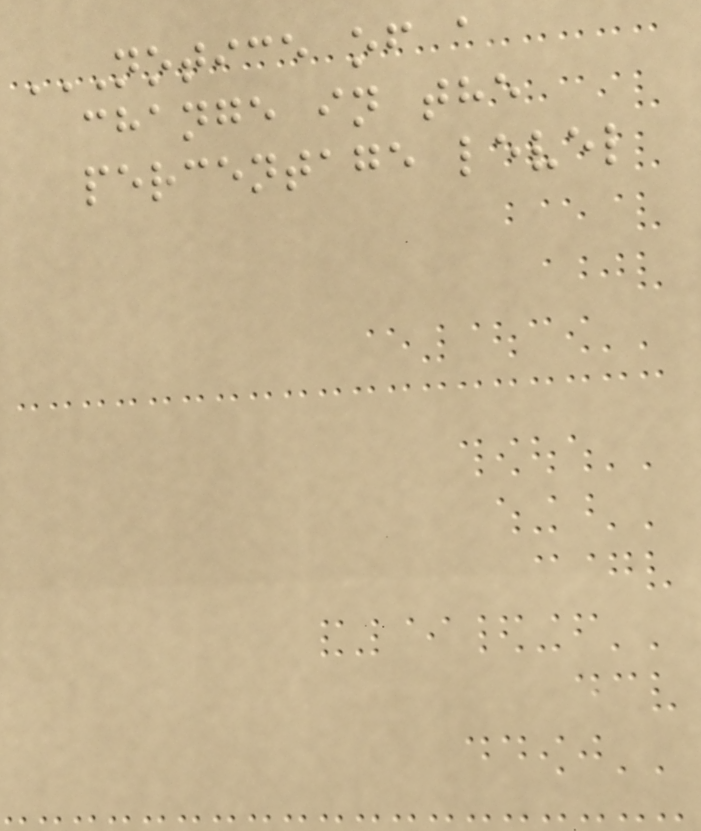NOTICE OF A
CHANGE IN THE
PERCENTAGE LEVEL
